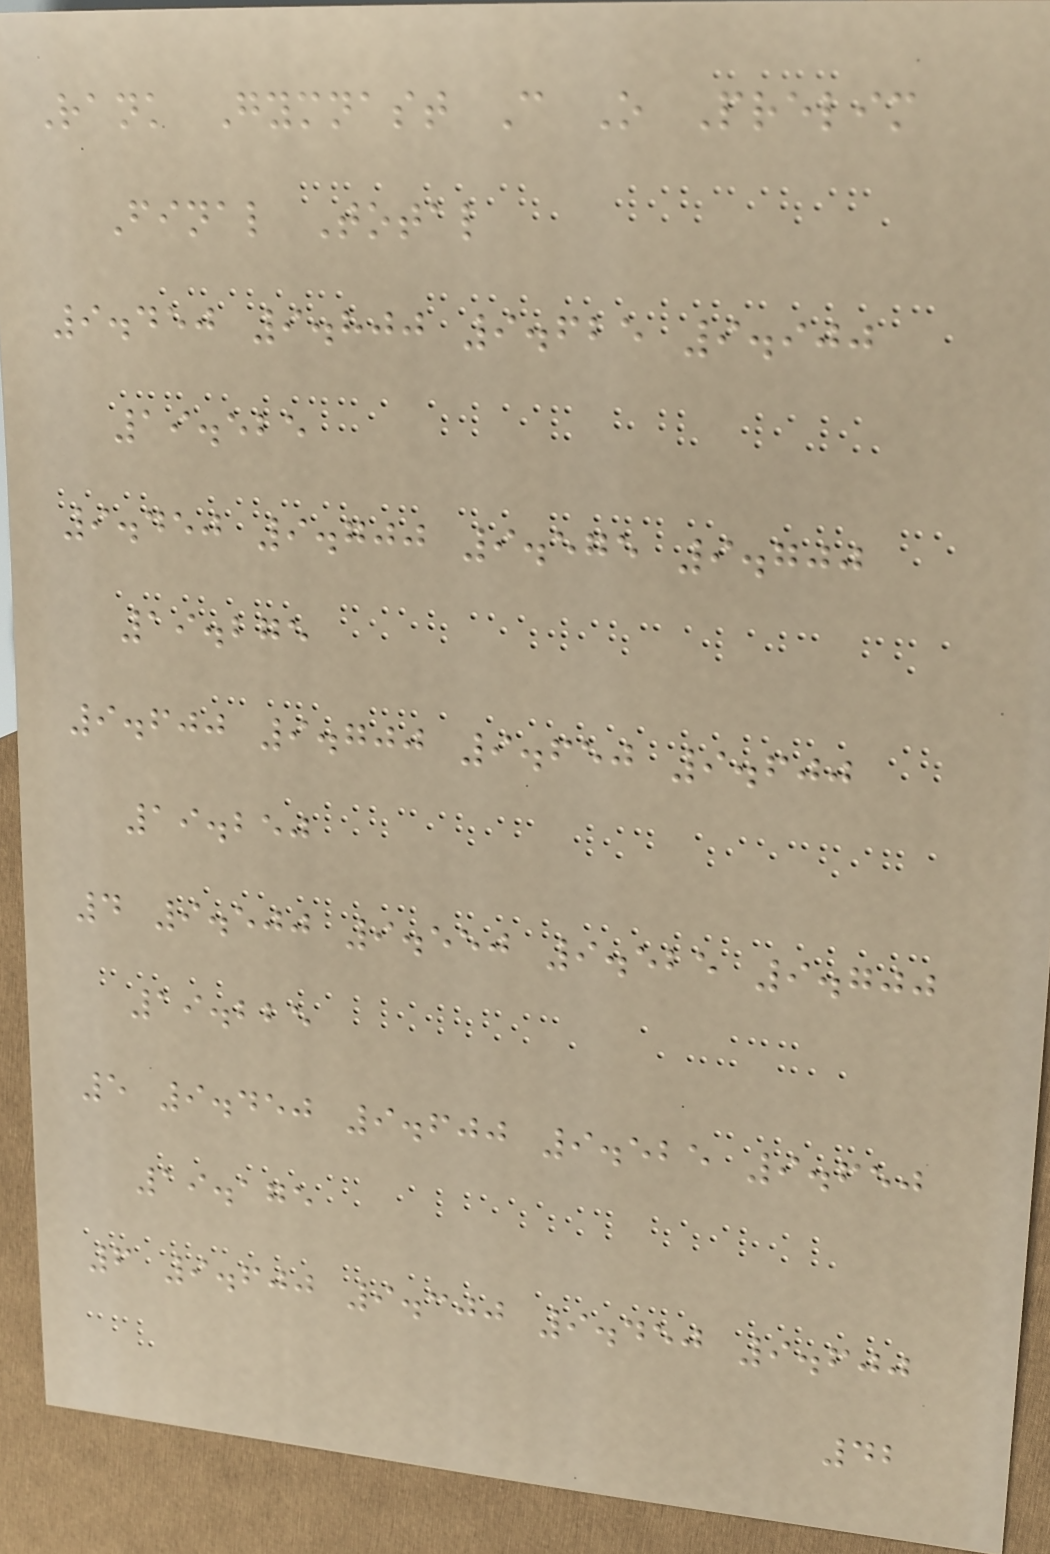Rank Gymnast C O Prelim
Final Total
9.450 9.800 9.625 9.900
19.525
9.450 9.700 9.575 9.700
19.275
9.600 9.700 9.650 9.600
19.250
4 9.500 9.550 9.525 9.700
19.225
5 9.450 9.600 9.525 9.650
19.175
6 9.600 9.300 9.450 9.600
42
